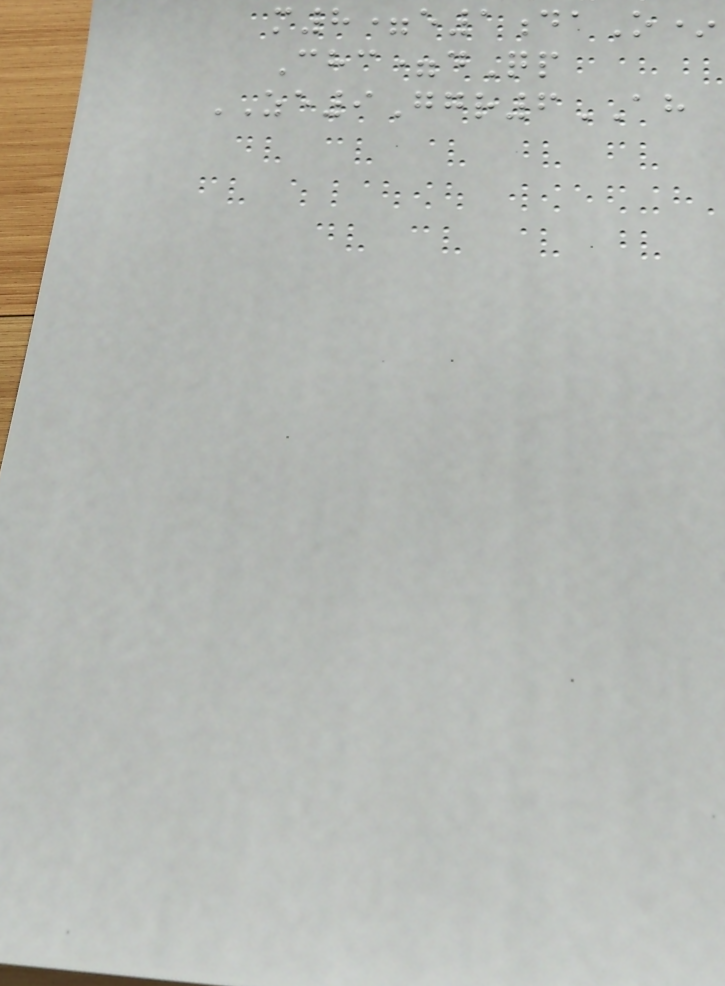m8=e1daO*
Chc=dQp
ZE9Ggr6AH
